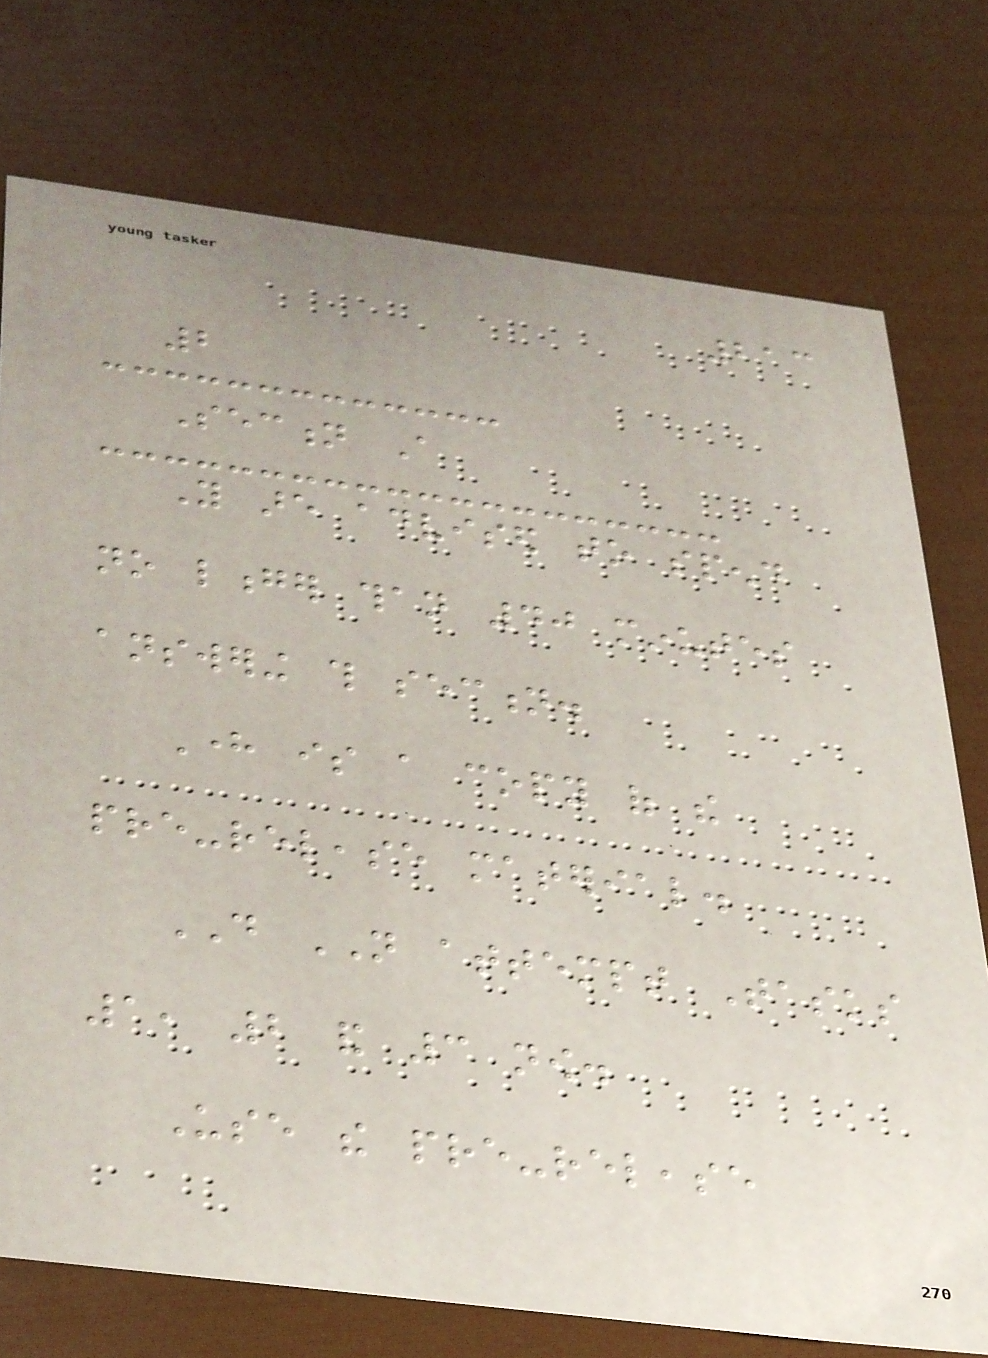213
2
Section A
You are advised to spend
no longer than 40 minutes
answering this section.
Here is a copy of the
pre-release material.
DO NOT attempt Tasks
1, 2 and 3 now.
Use the pre-release
